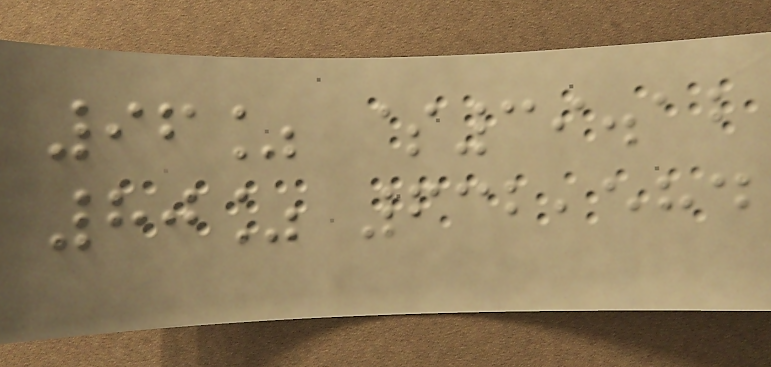96% $39.12
80% 632,584
